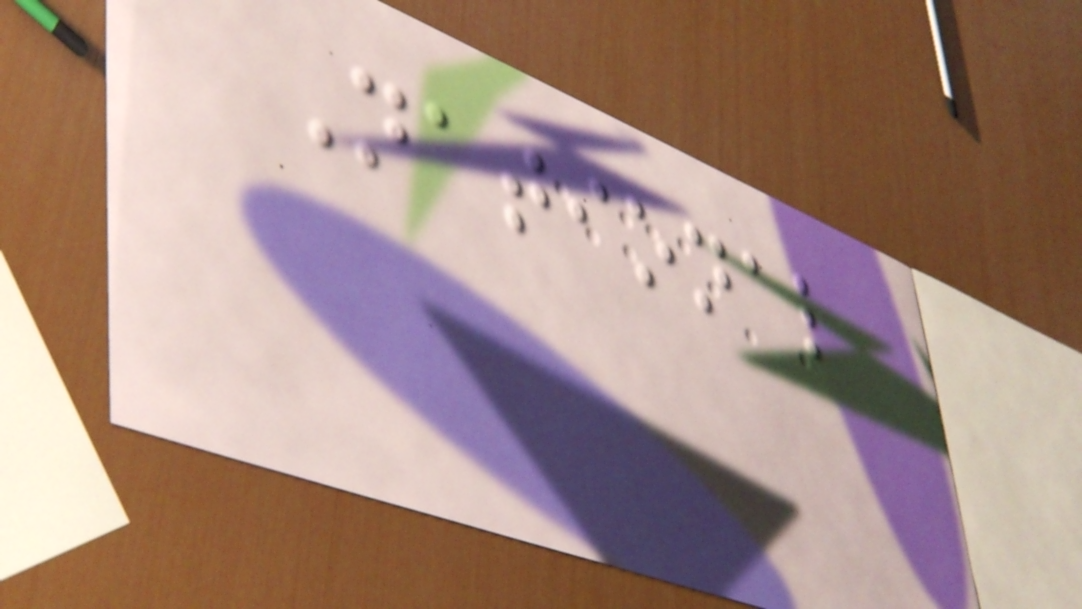National
